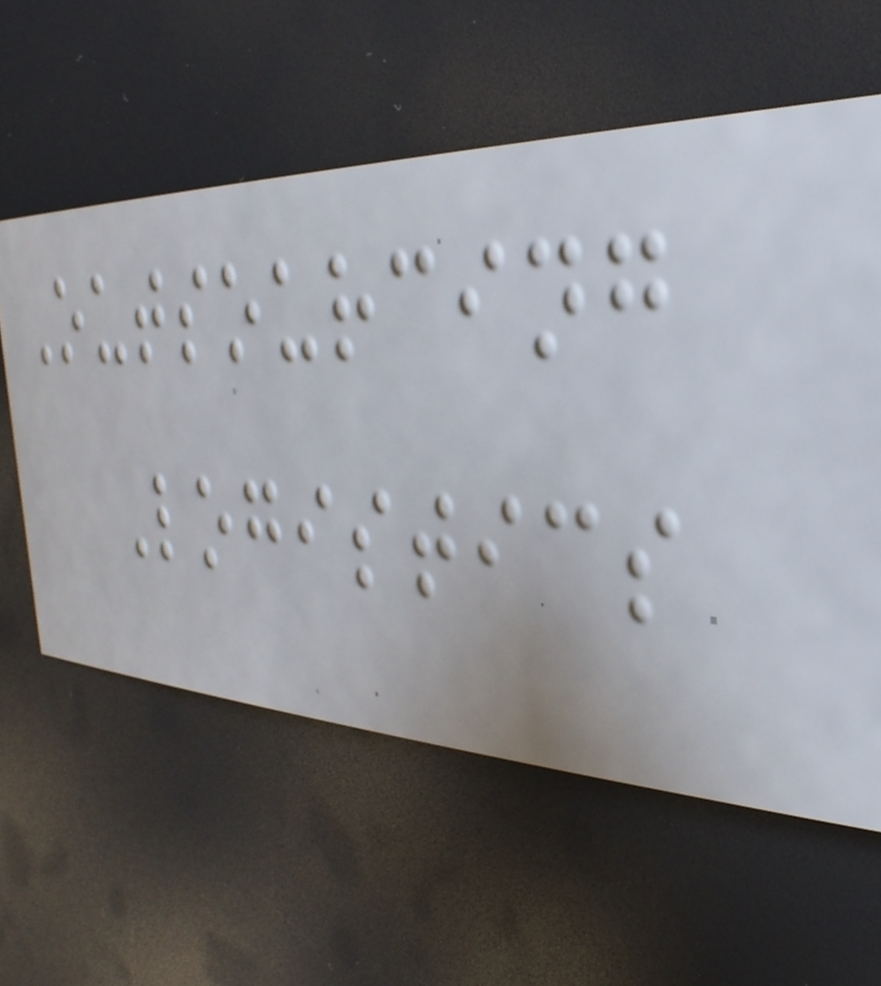Outsourcing
Logistics
